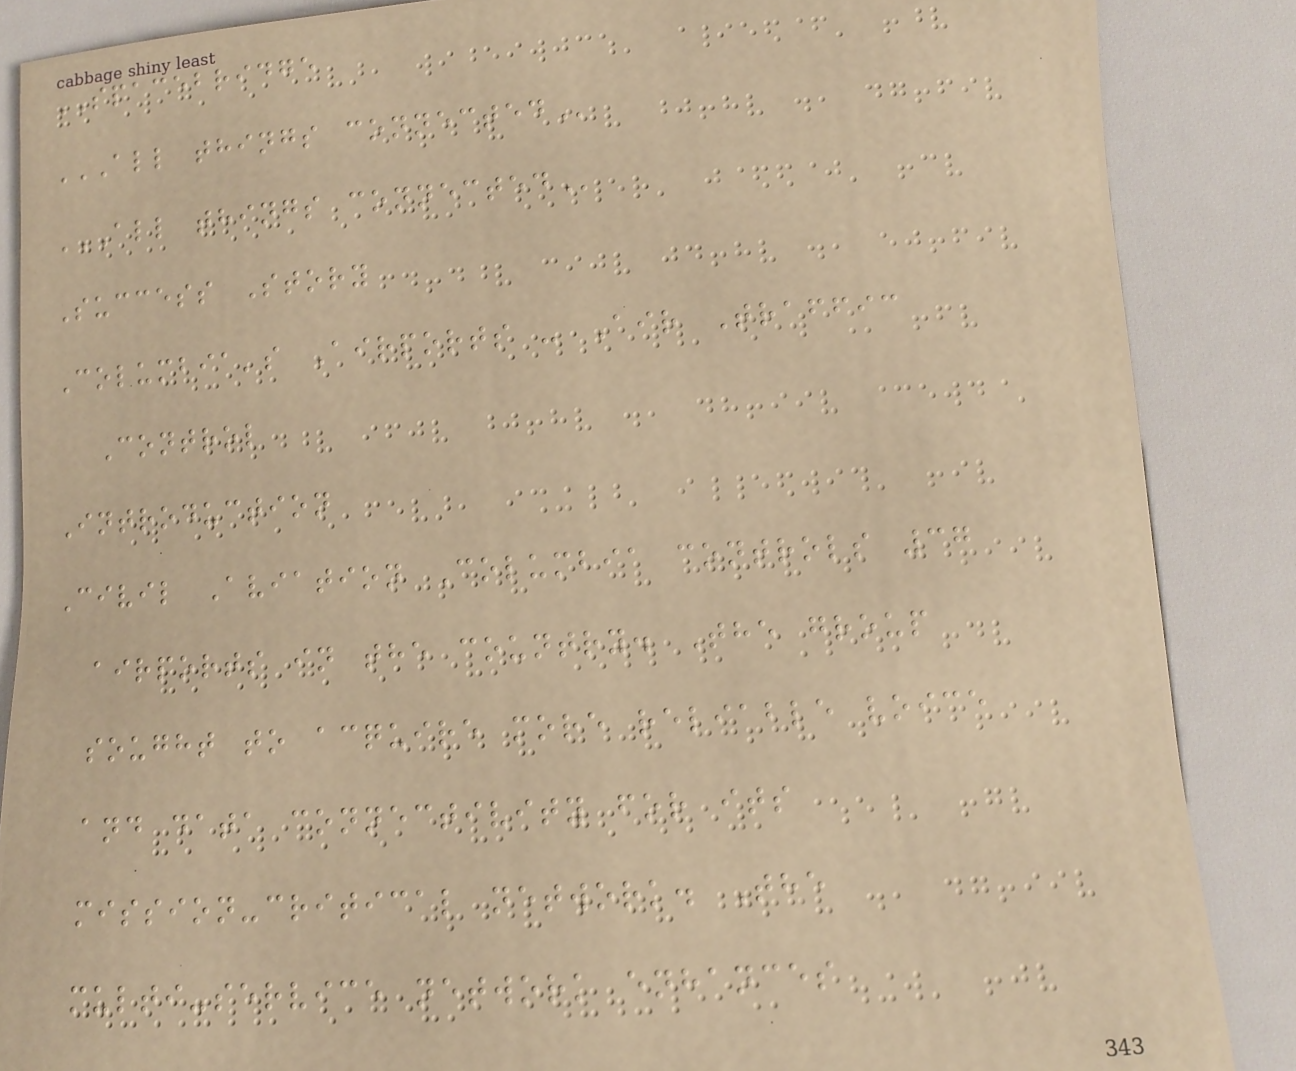SPACEBRIDGE
ALL THINGS CONNECTED
ALL THINGS CONNECTED
Success Story
Columbia's Airports - Air Traffic
Control
Introduction
Civil Aviation Columbia controls 37
airports in the country. The group
sought to acquire more reliable voice
and data connectivity for its
mission-critical network. The
multi-service network enhances
